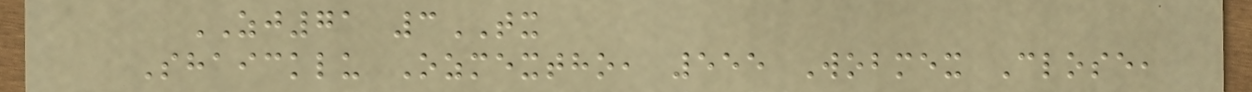ZJ71 3TX
Shaicklu Ozmextho, 555 Wobmex Close,
